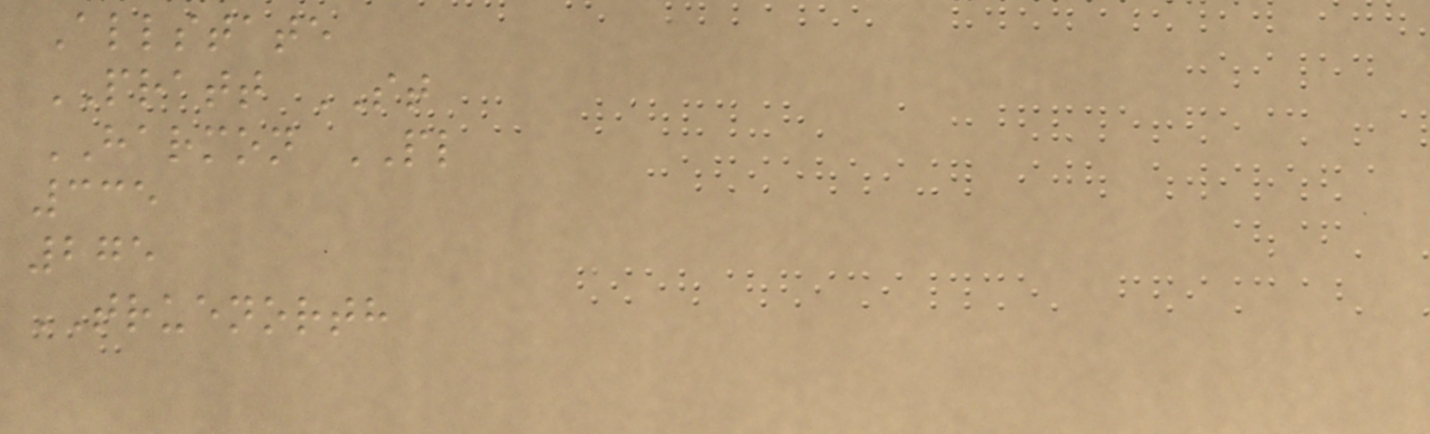Allstate
PRATT ST
HARMON PL
335
275
TRUENORTH
